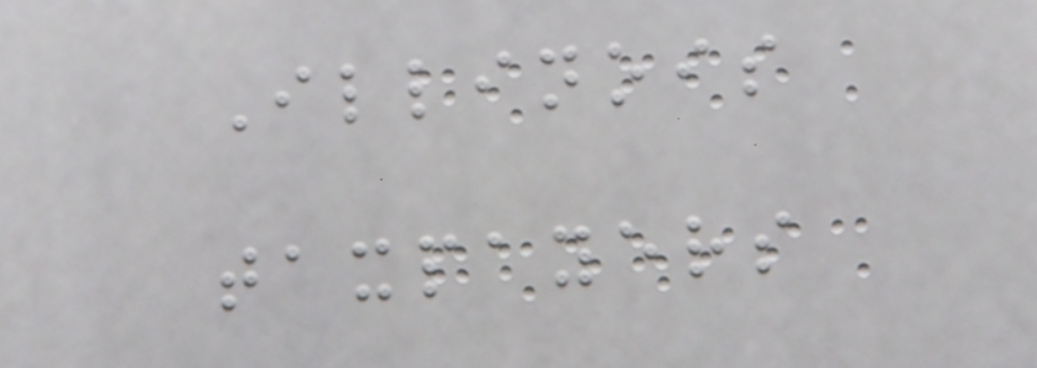Illinois
taxpayers
